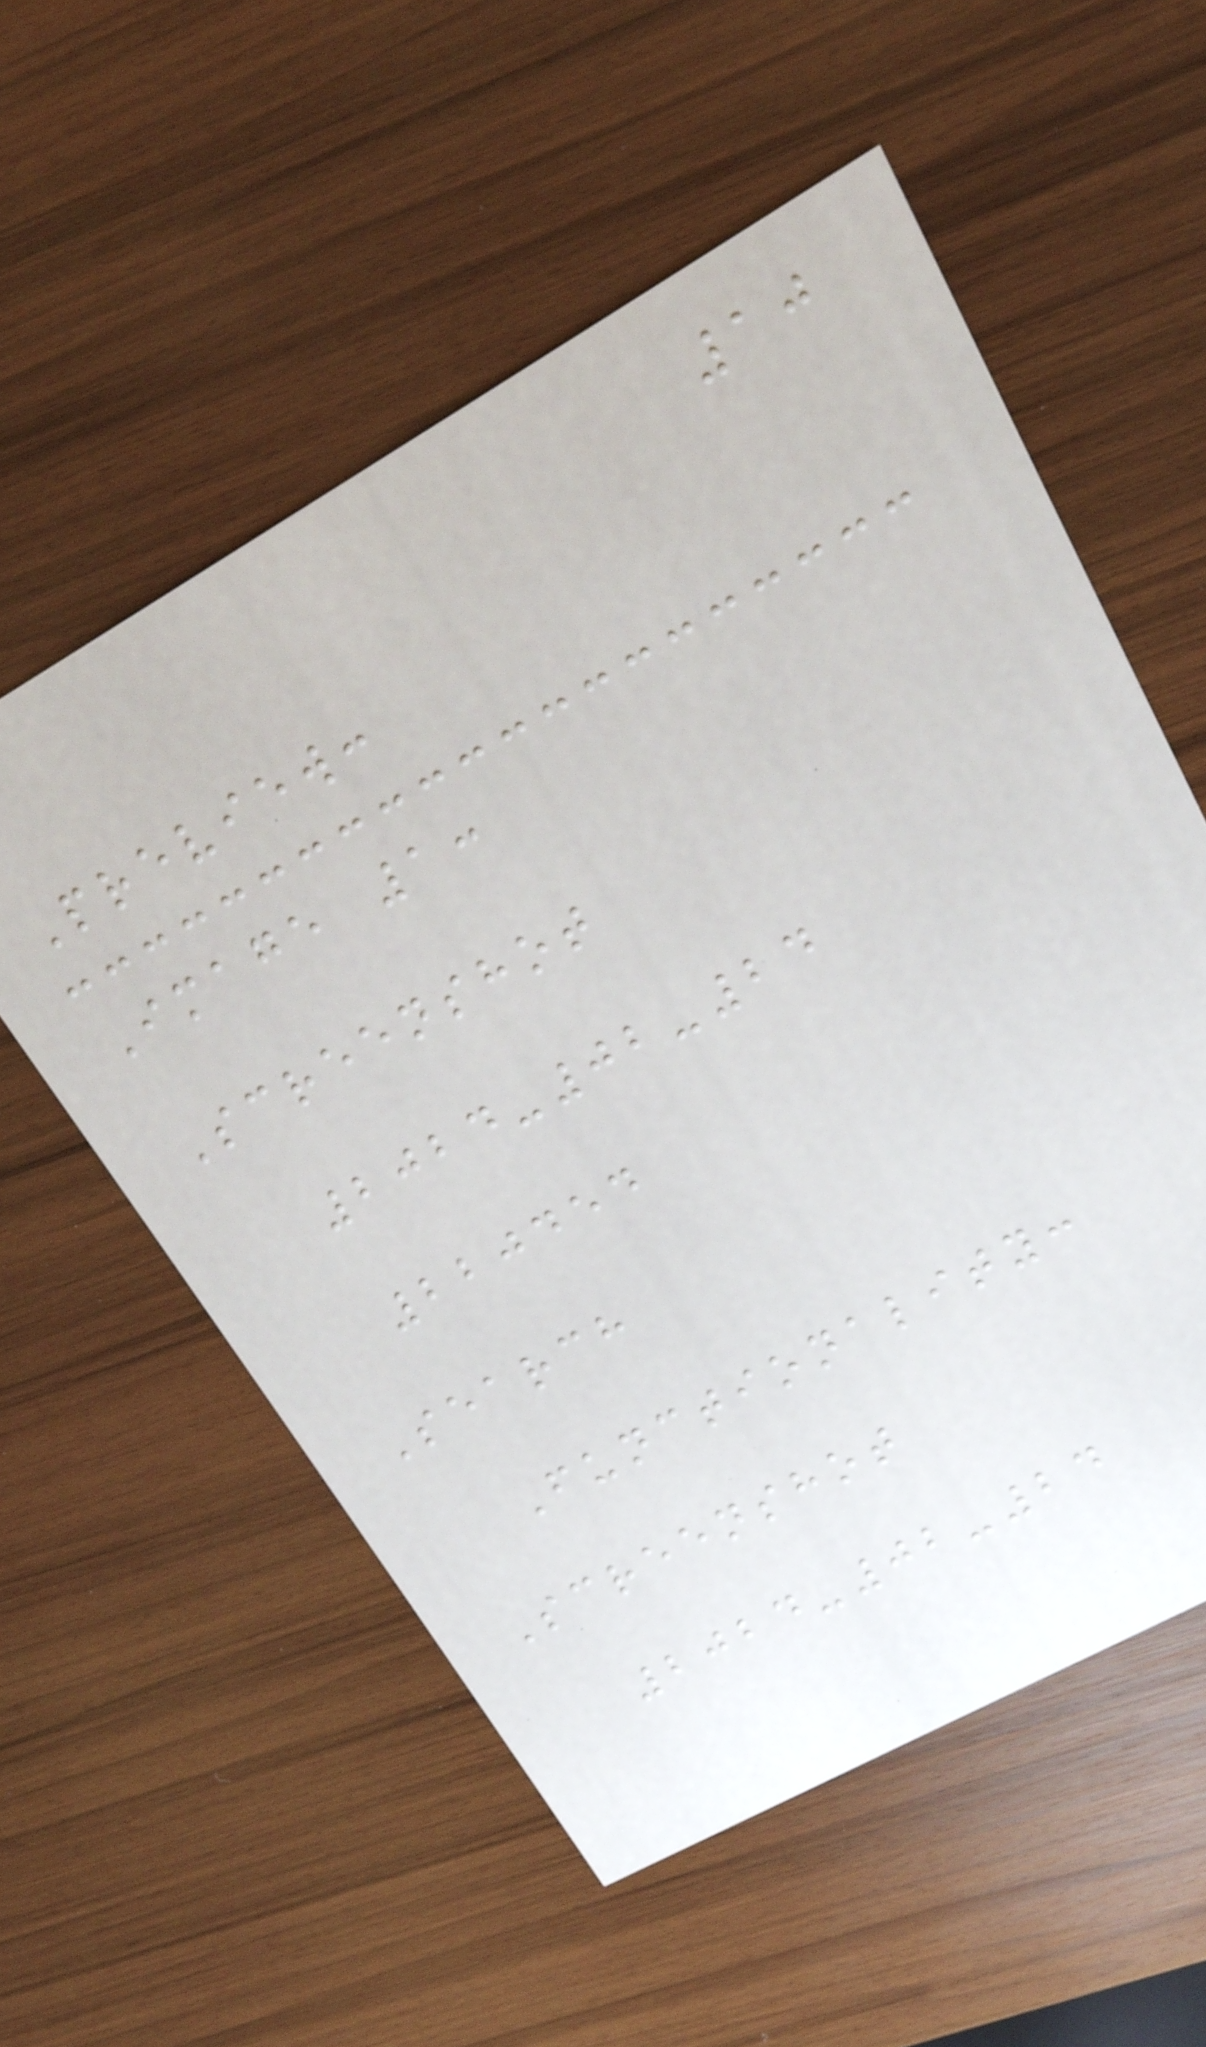10
Preview:
Image 1:
Screenshot
2024-02-24
220454
Search
Functionality:
Screenshot
2024-02-24
